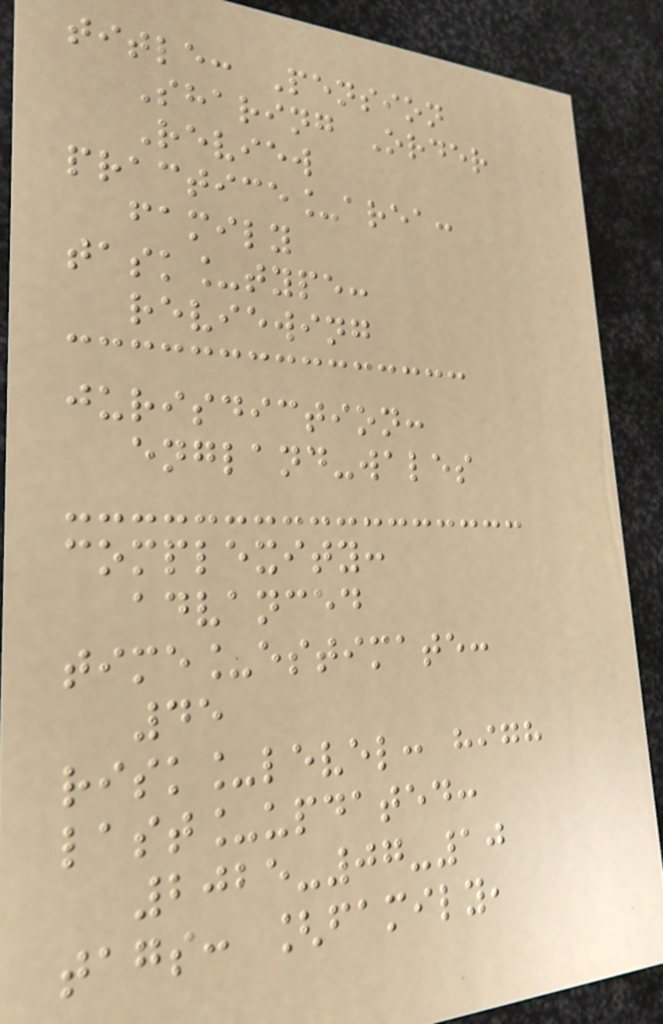title: Pension
Sharing Order
Review
practice_area:
family
task_type:
reviewing
jurisdiction:
england-wales
complexity:
advanced
time_estimate:
45
risk_level: high
last_updated:
2025-07-10
tags: [family,
